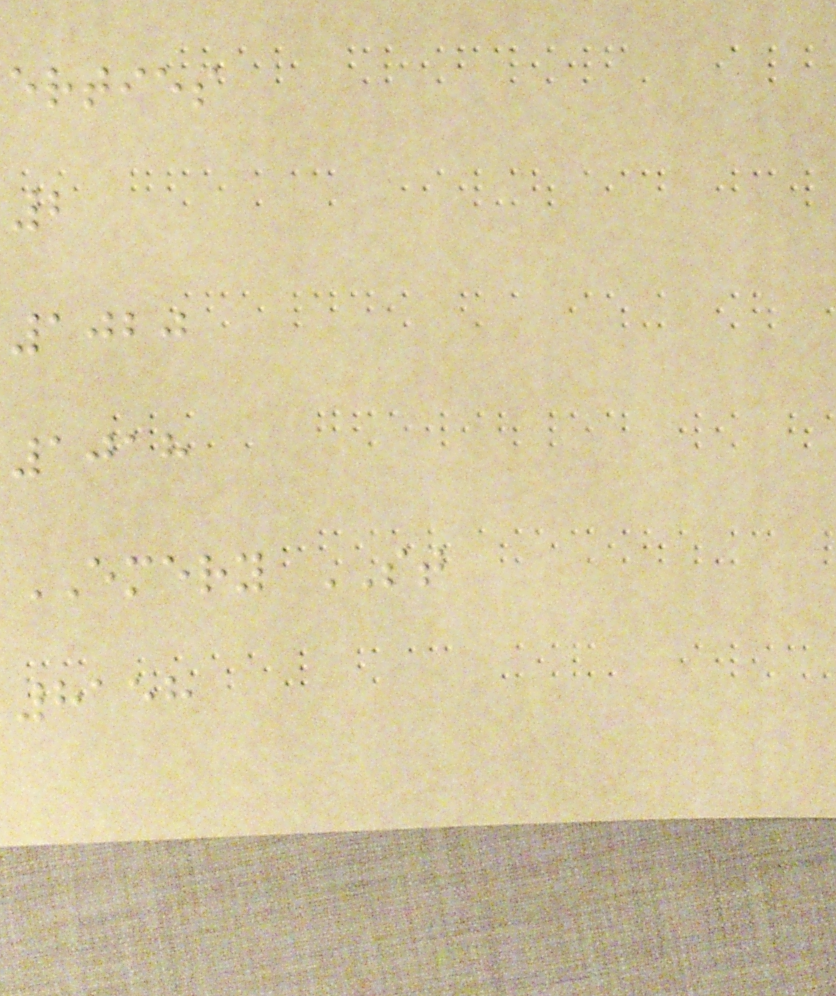erties
2
1020
1018
EMERY ST
8158
